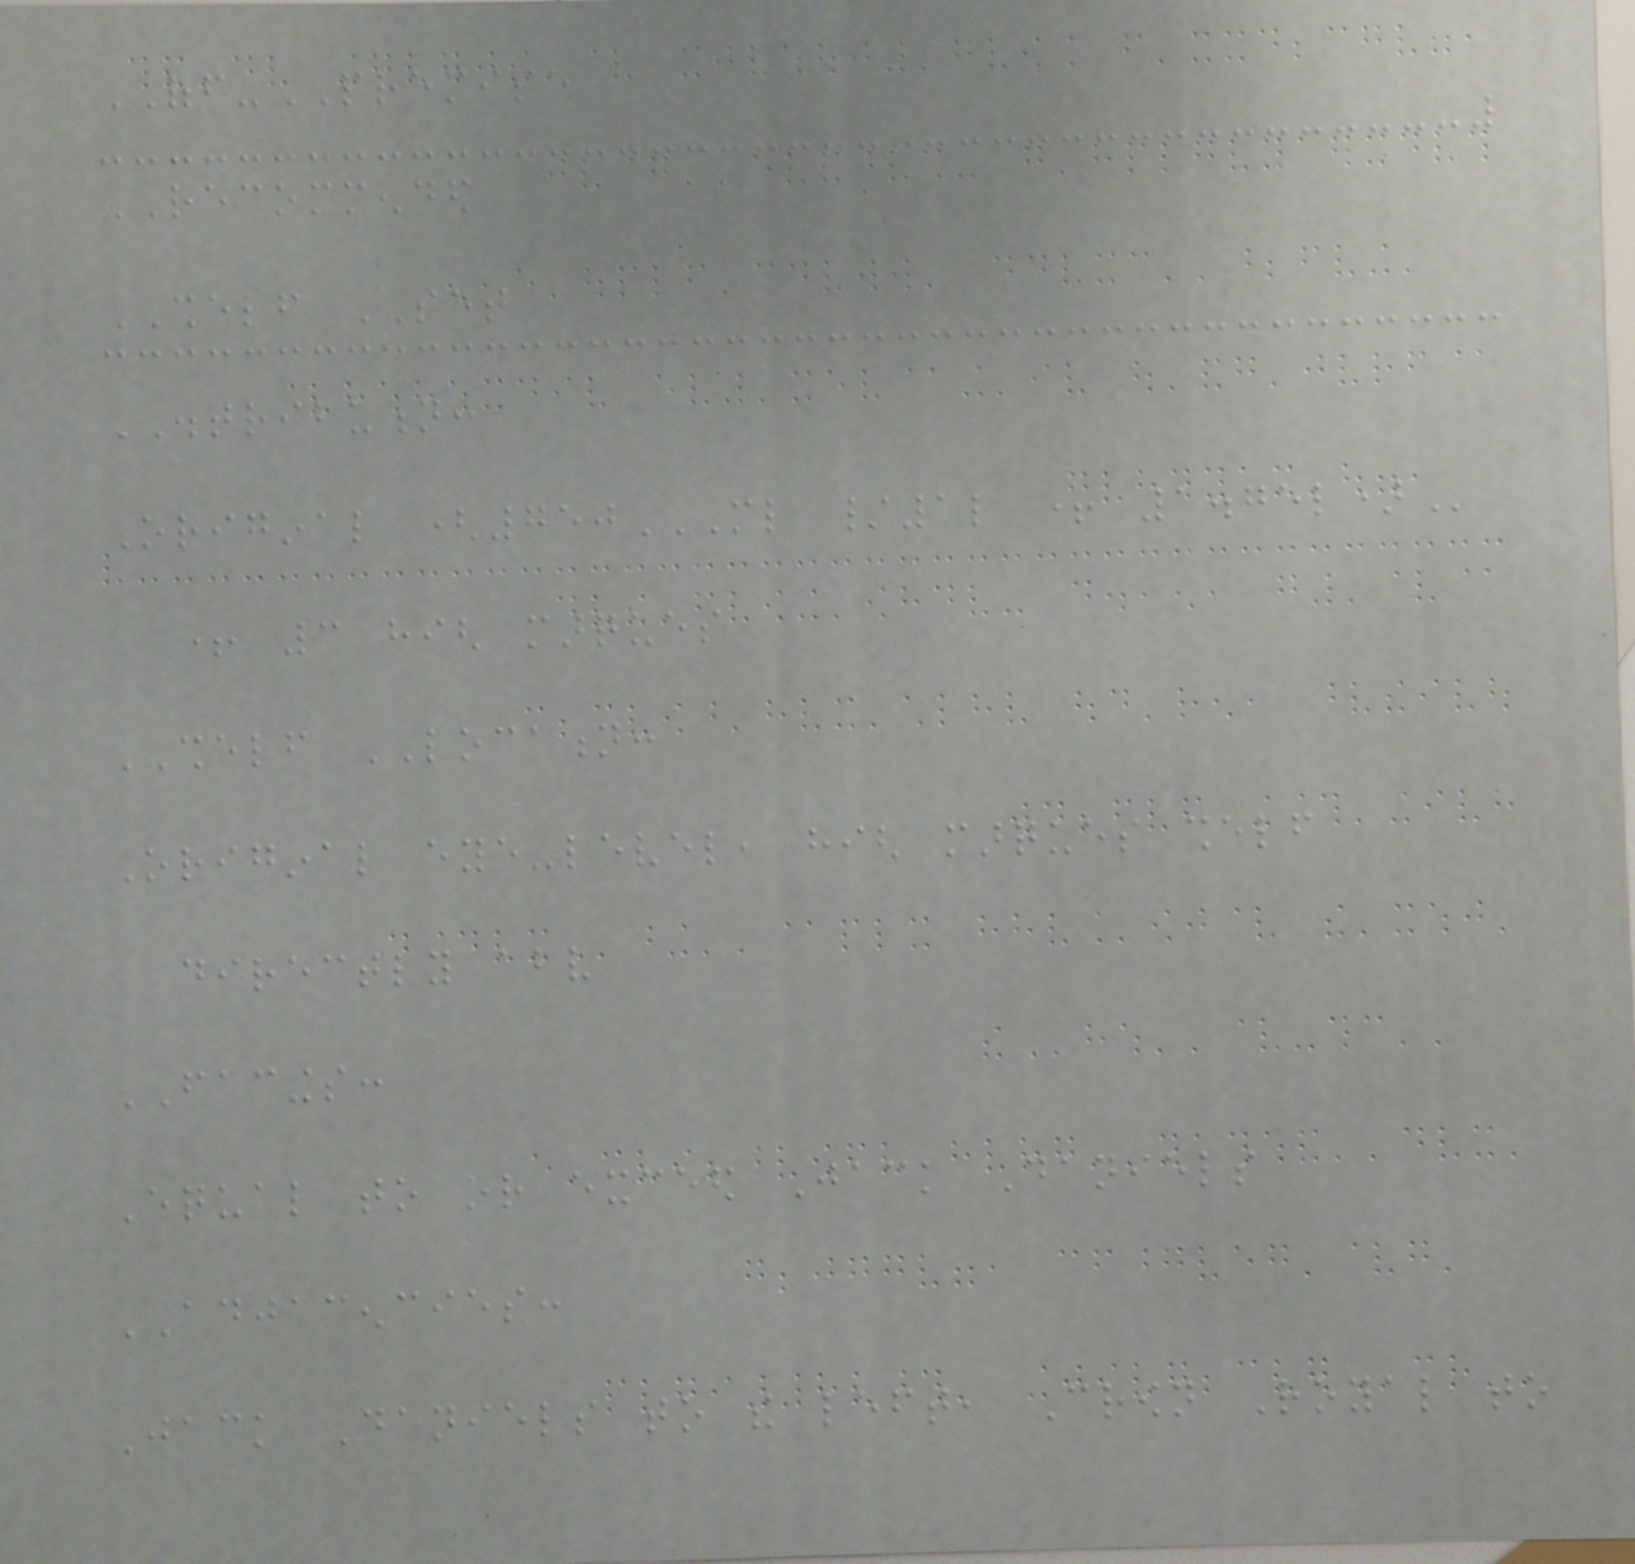OFF-PREMISE
RECOMMENDED
SHELF SET
DISTRIBUTION:
Original (750ML /1L + 1.75L)
+ 3 high marques
SHELF LOCATION:
Original eye-level, high marques shelf
directly above
FACINGS:
Equal to or exceed Jack Daniels
ADJACENCIES:
Jack Daniels to the left, Crown Royal to
